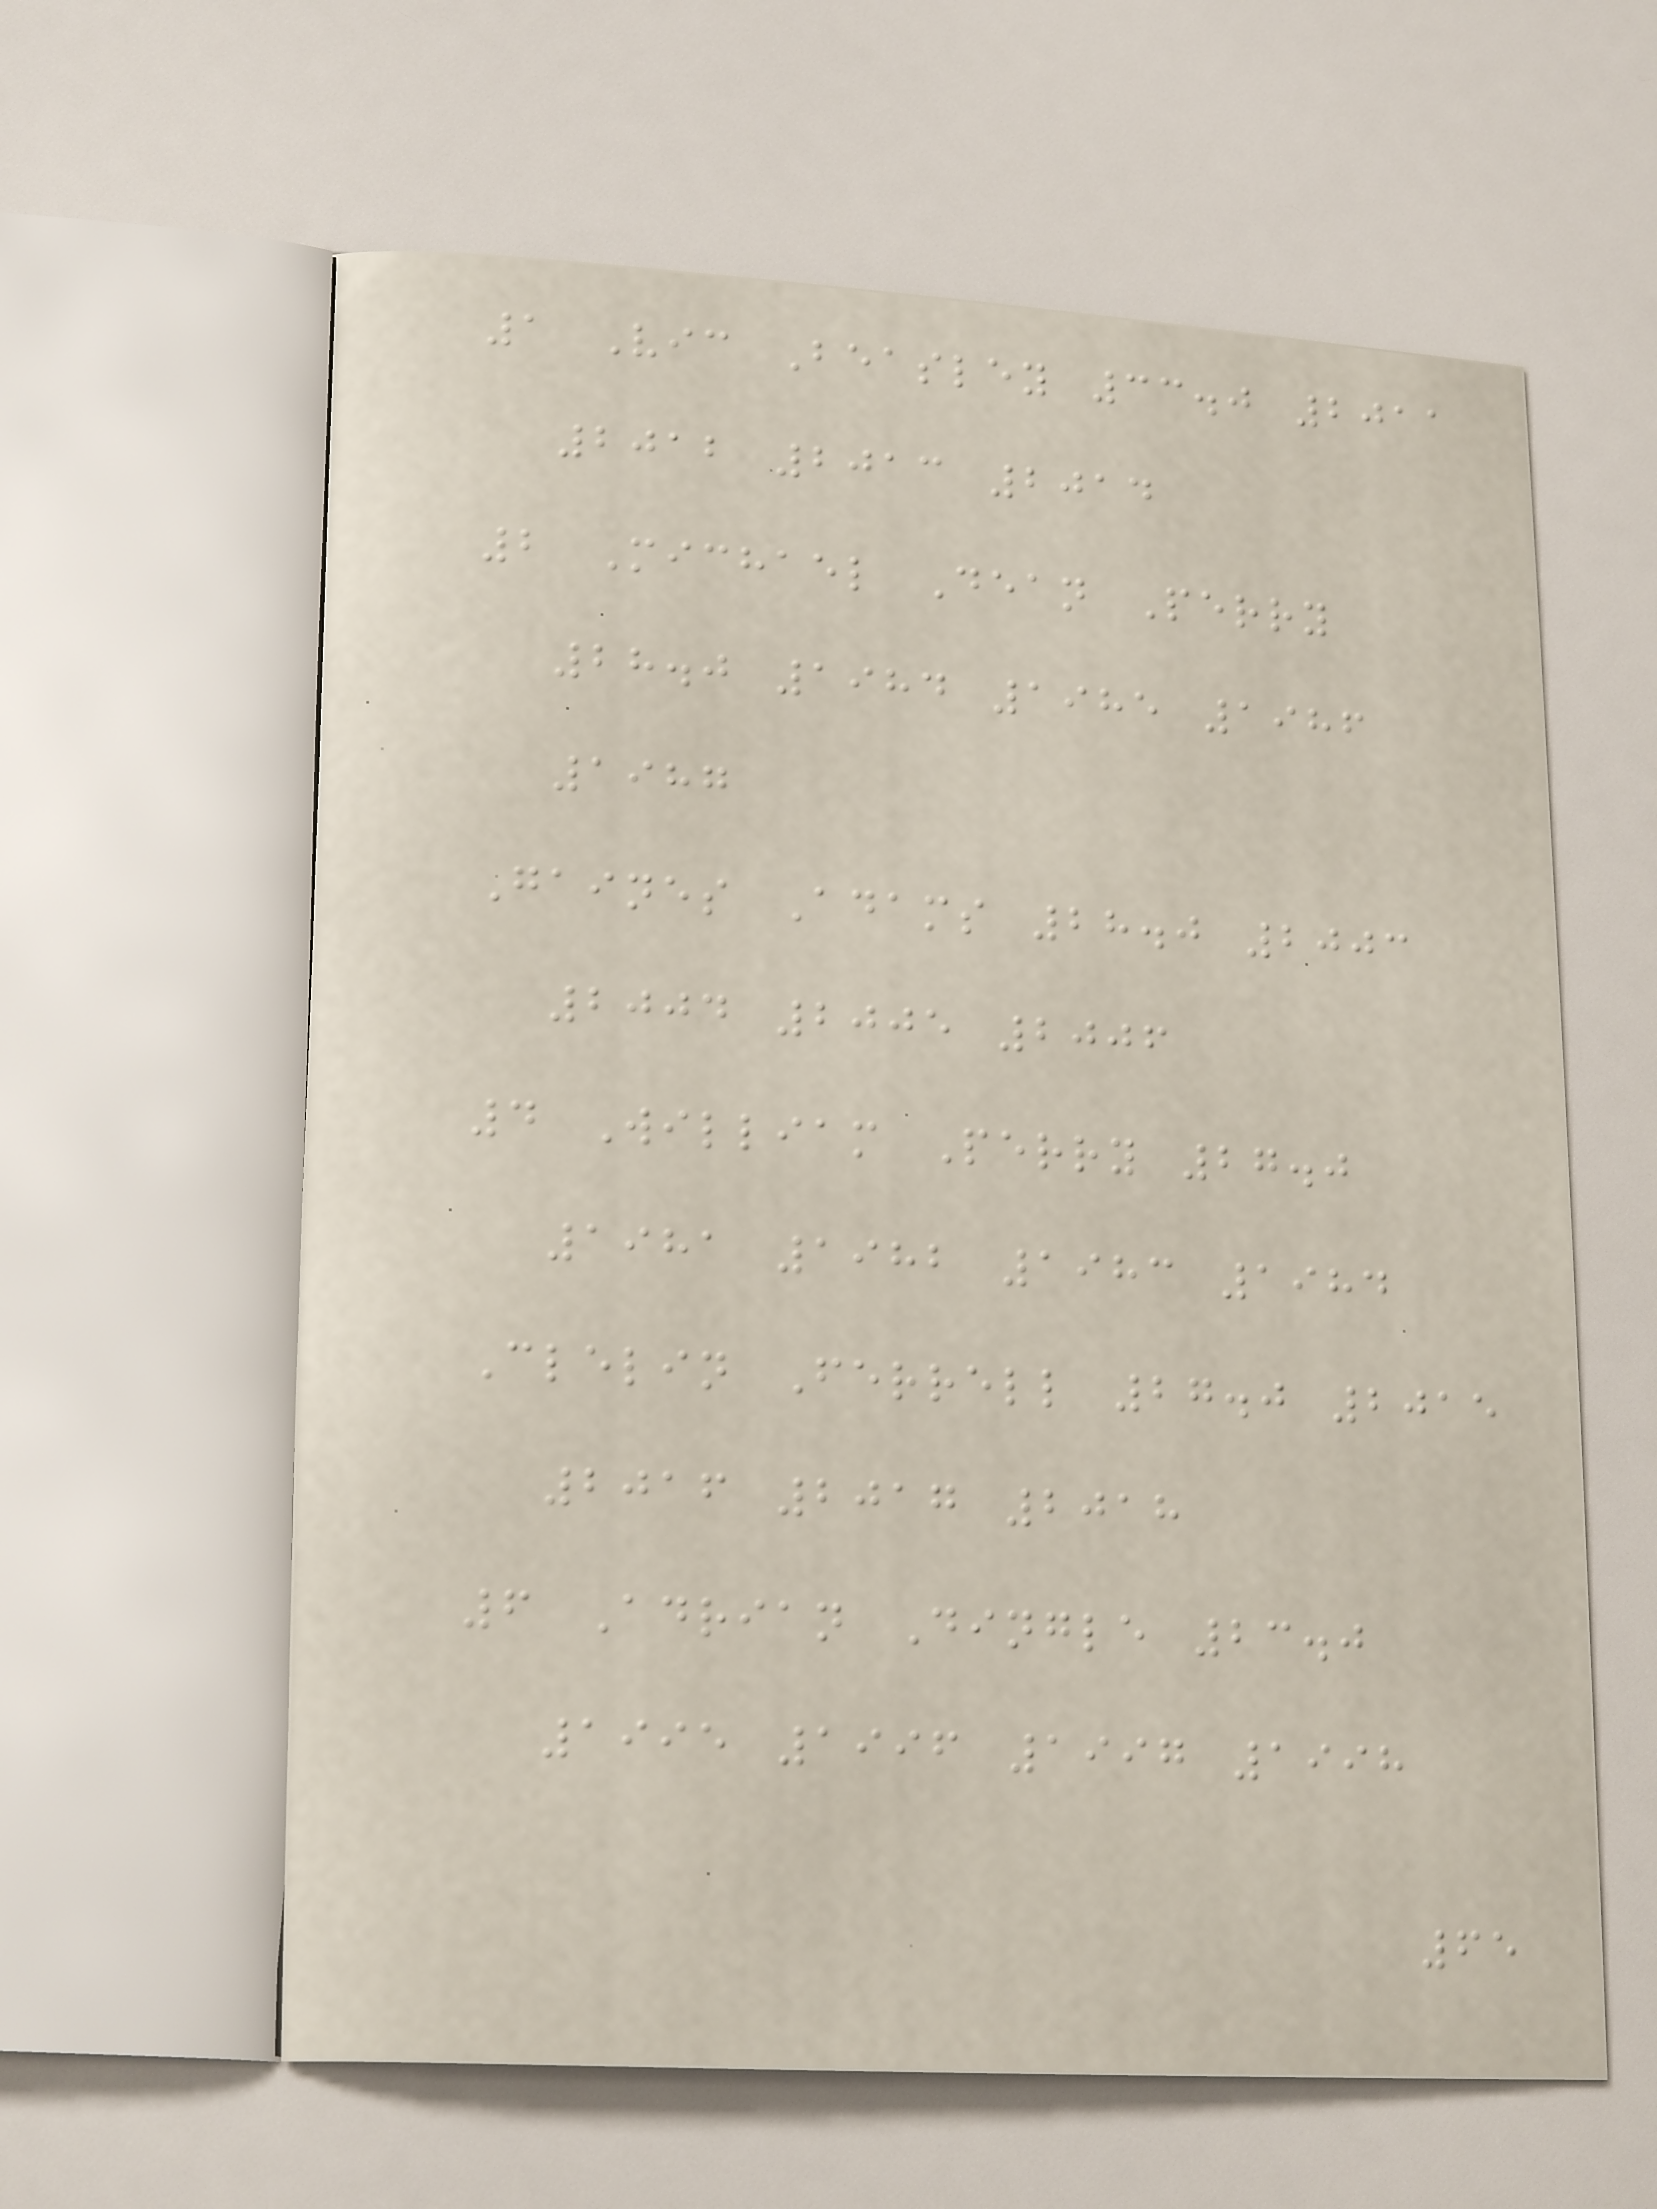1 Vic Beasley 33.0 2011
2012 2013 2014
2 Michael Dean Perry
28.0 1984 1985 1986
1987
Gaines Adams 28.0 2003
2004 2005 2006
4 William Perry 27.0
1981 1982 1983 1984
Clelin Ferrell 27.0 2015
2016 2017 2018
6 Adrian Dingle 23.0
1995 1996 1997 1998
65
